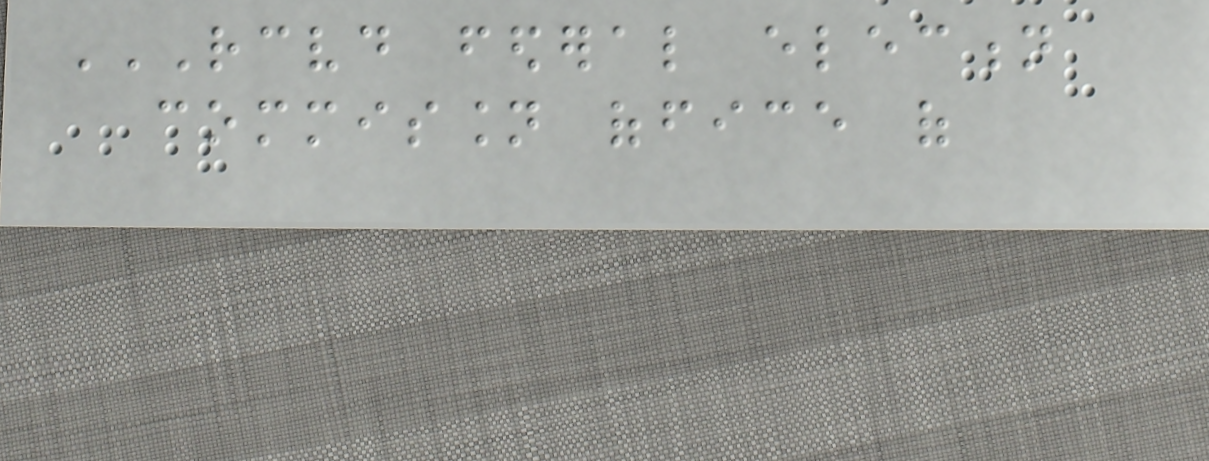RECEIVED FEDERAL ELECTION
COMMISSION OFFICE OF
